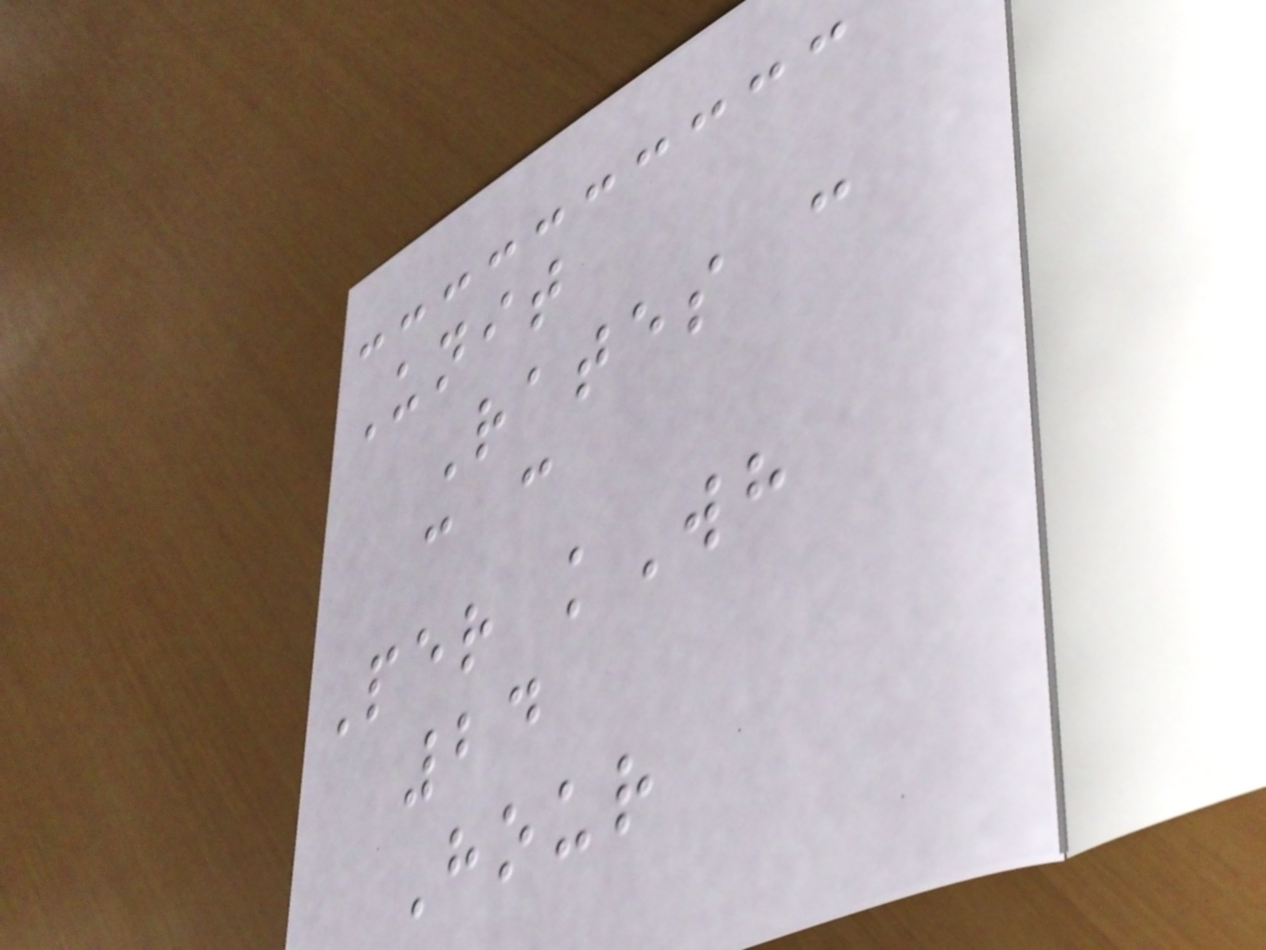Unit
Rates c
c c
Per kWh
24
Hour
